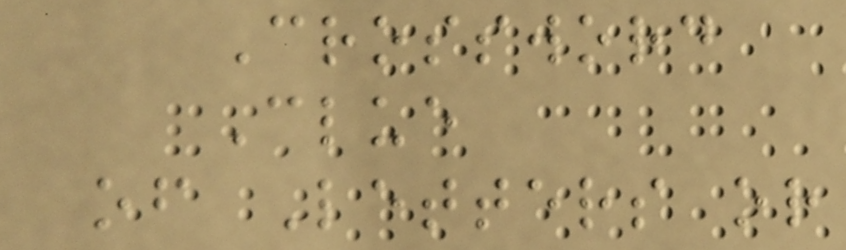Crossword
Clue
of Letters or
